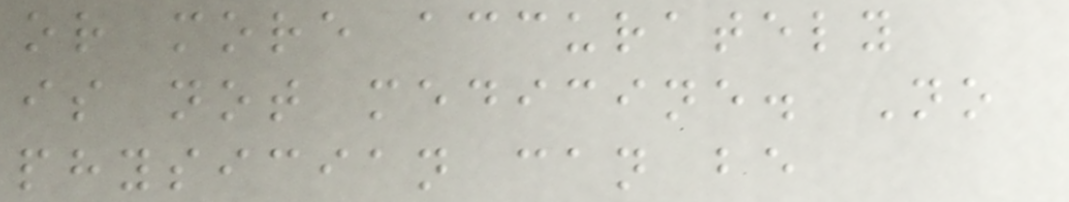or more accurately
is not medicine. No
physician can be
